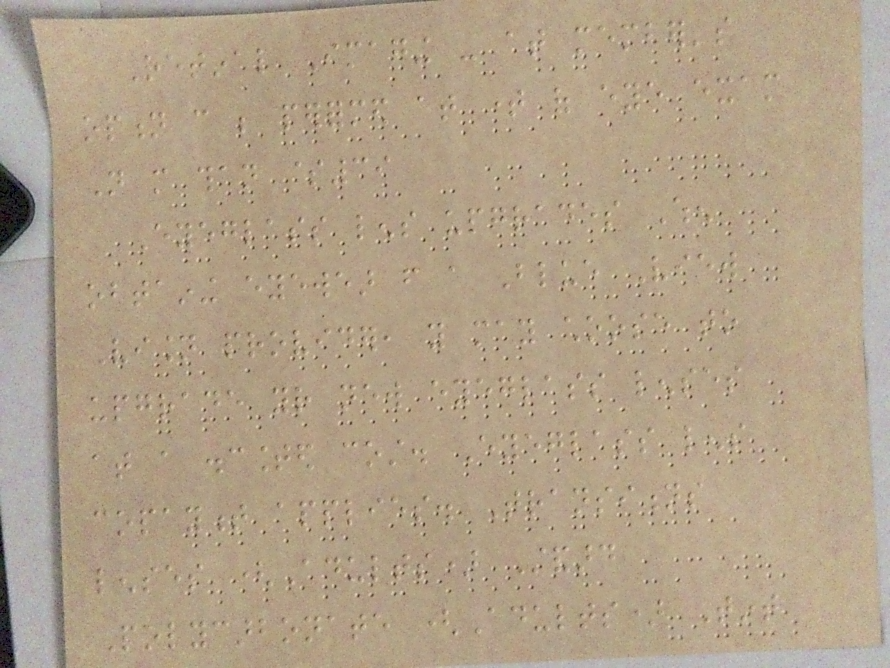Retinal Imaging - at member's
option can be performed at time of eye exam
Not more than $39
Eyeglass lens upgrades When
obtaining eyewear from a Blue View
Vision provider, you may choose to
upgrade your new eyeglass lenses
at a discounted cost. Eyeglass lens
copayment applies. Transitions
lenses (Adults) Standard
Polycarbonate (Adults) Tint
